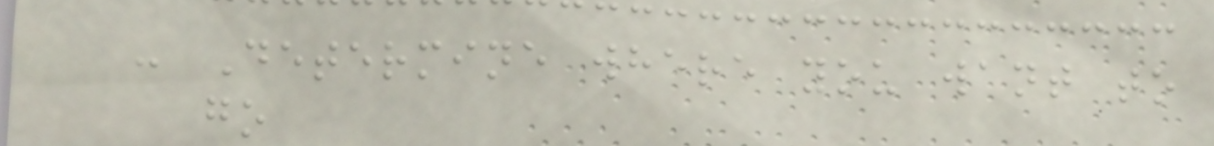- Determine where you want to
go
